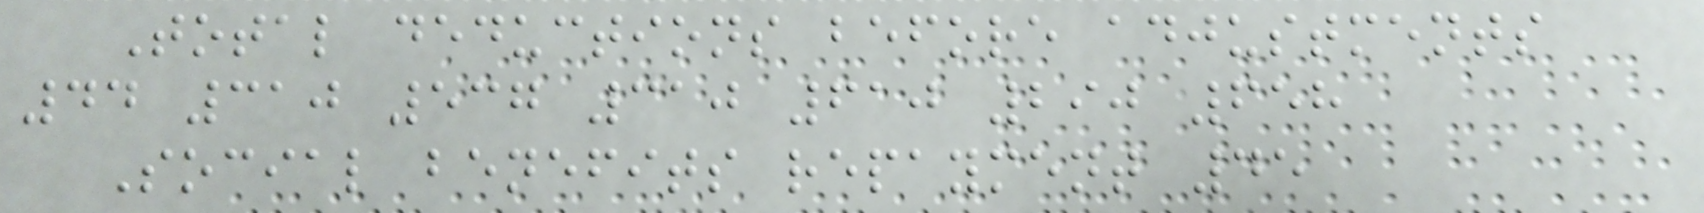Total deductions before adjustments
44 310 537 310 610 290 658
Social benefits repayment 45
